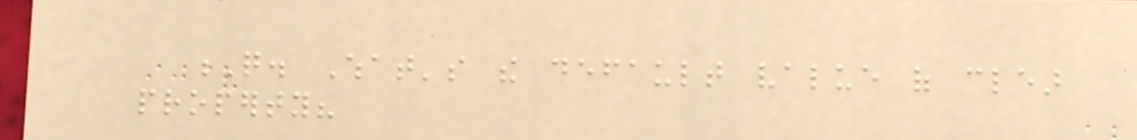Q. What's the default value of clear
property?
